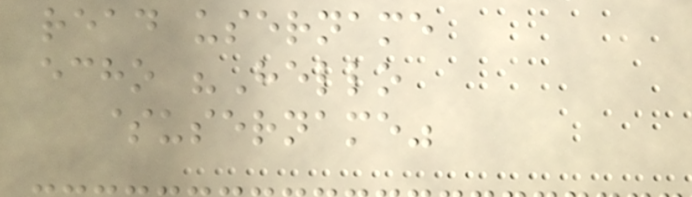read username
echo "Hello
$username"
